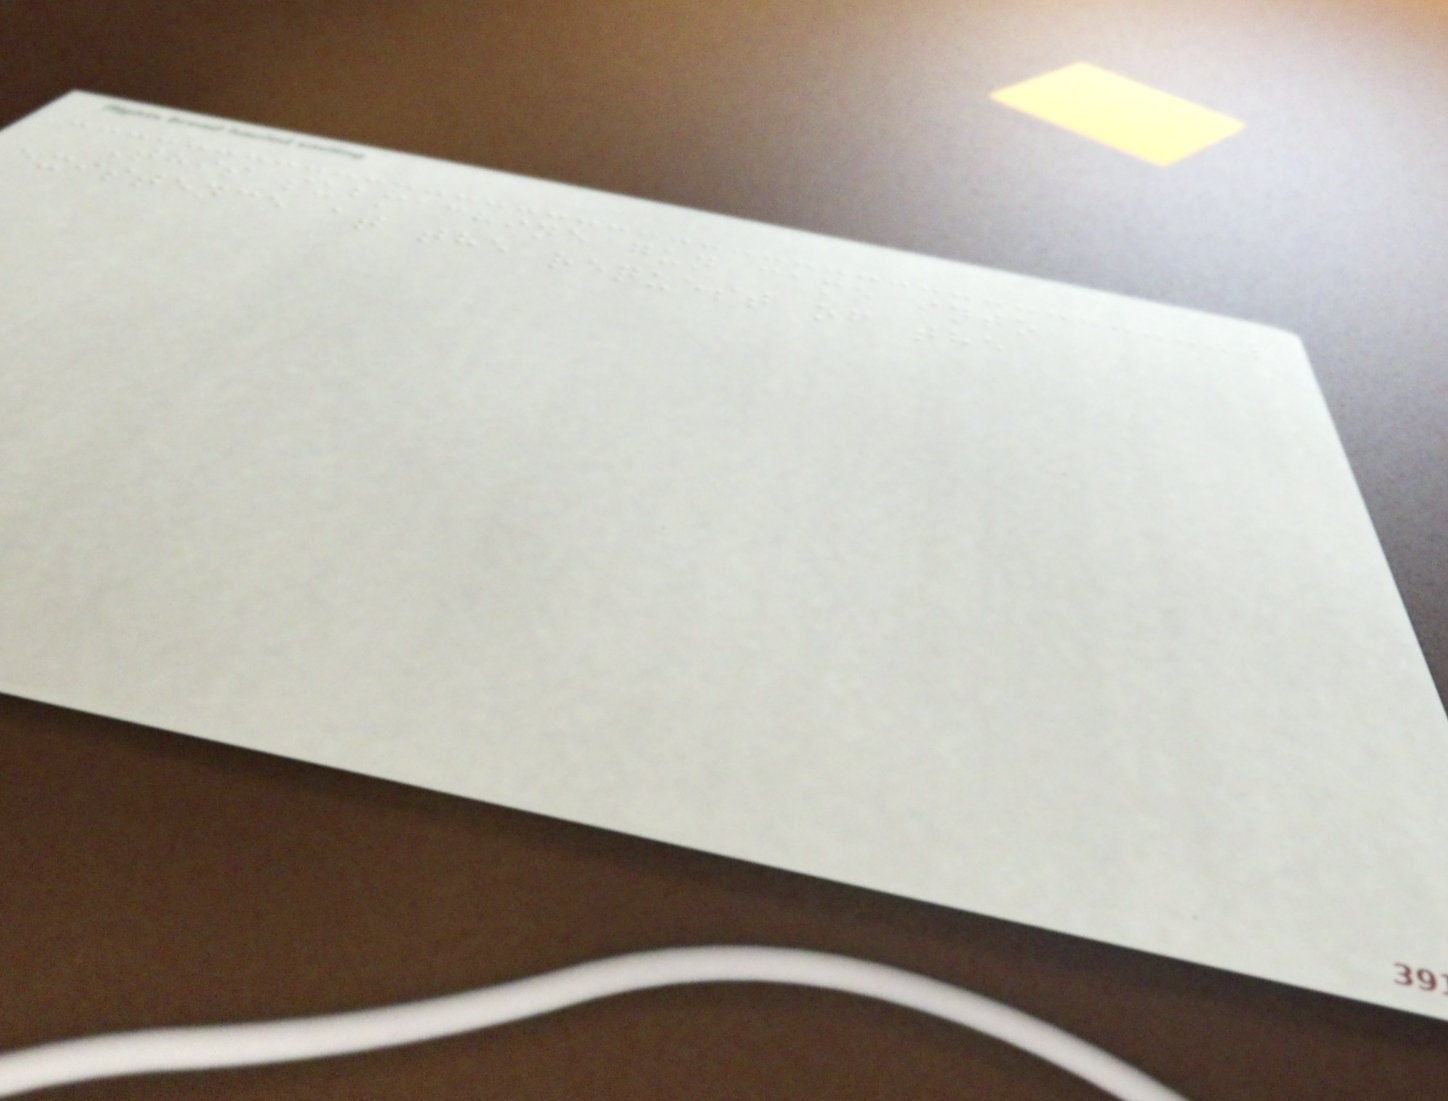This submachine gun came into
existence at the request of the
